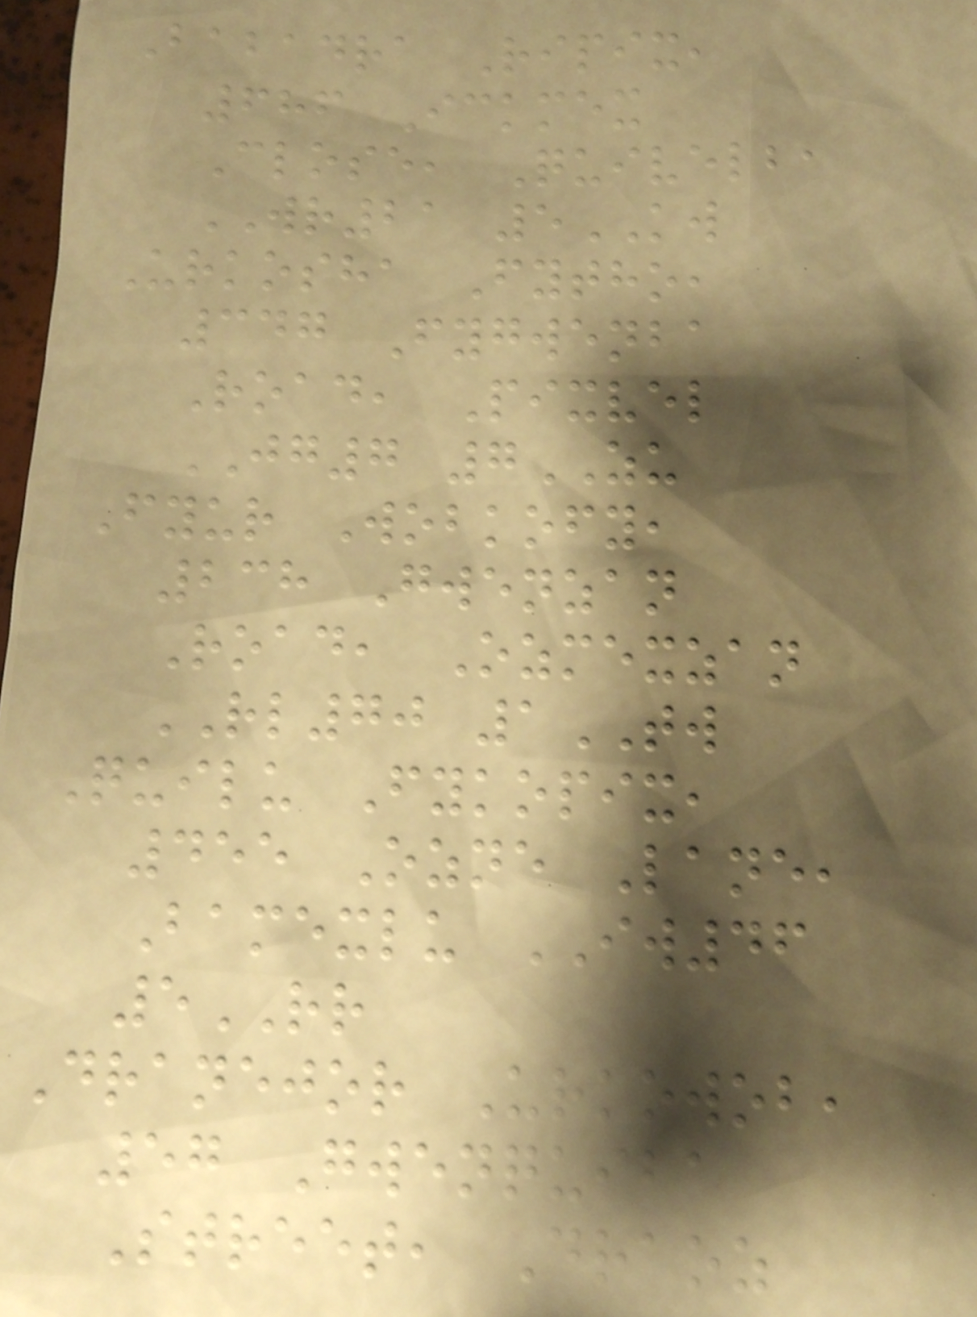Babadra Ripix,
686 Ickmex
Close, Quivelba
WR21 5KW
Urkosha Fytho,
347 Fygwenba
Road, Pixvel
JG7 7ZU
Fyur Wobkofy,
238 Gwenzan
Road, Ozmexzan
RL70 1TW
Quilu Fykopix,
455 Ozne Lane,
Bamexlu IW46
5RR
Dranejor Urkowob,
57 Gwenquiba
Street, Draoz
